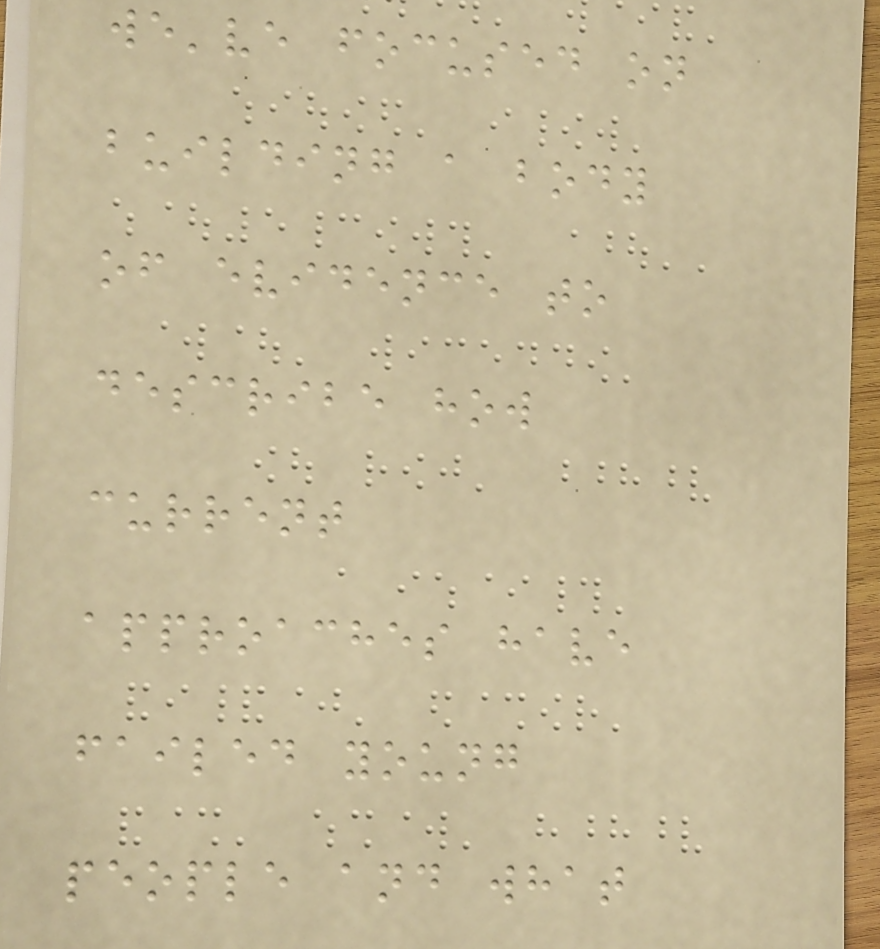we've focused on
building a body
of evidence to
describe how
current
approaches have
failed young
people and what
